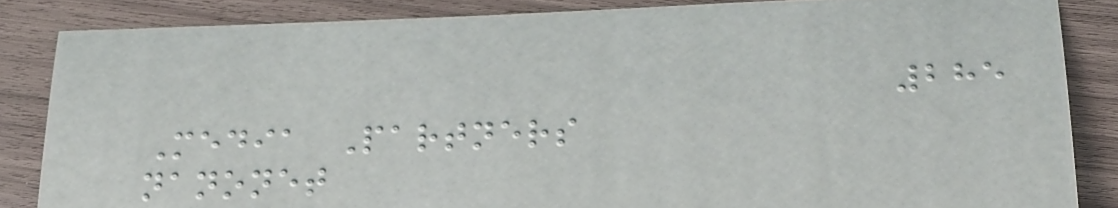285
Media Partners
nanonet
